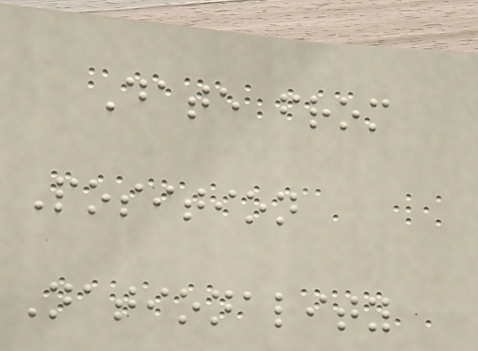Date from
Position
Nationality
